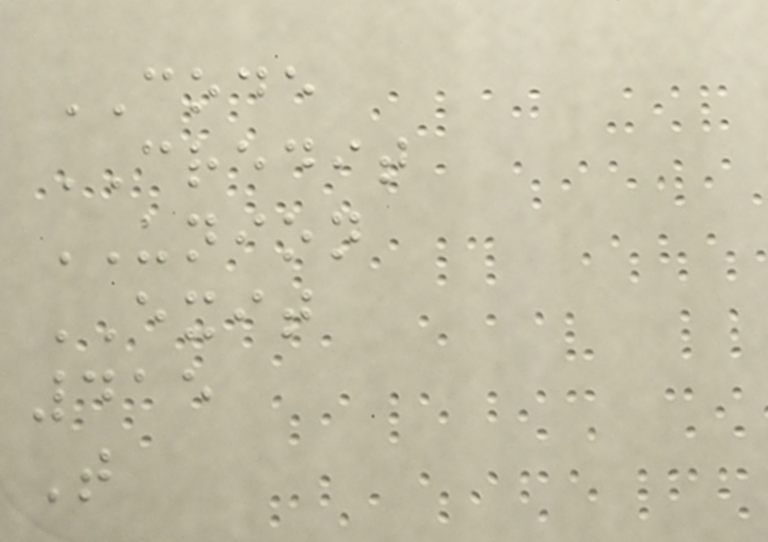CODE
CREDIT
UNION
EXIT
415
T
